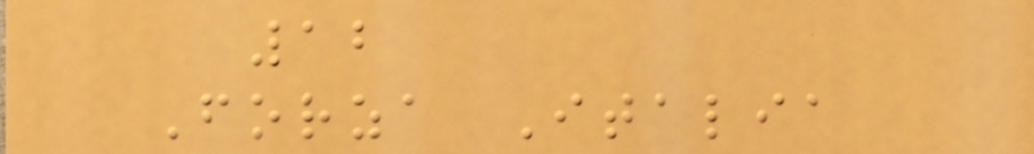12
Forza Italia
